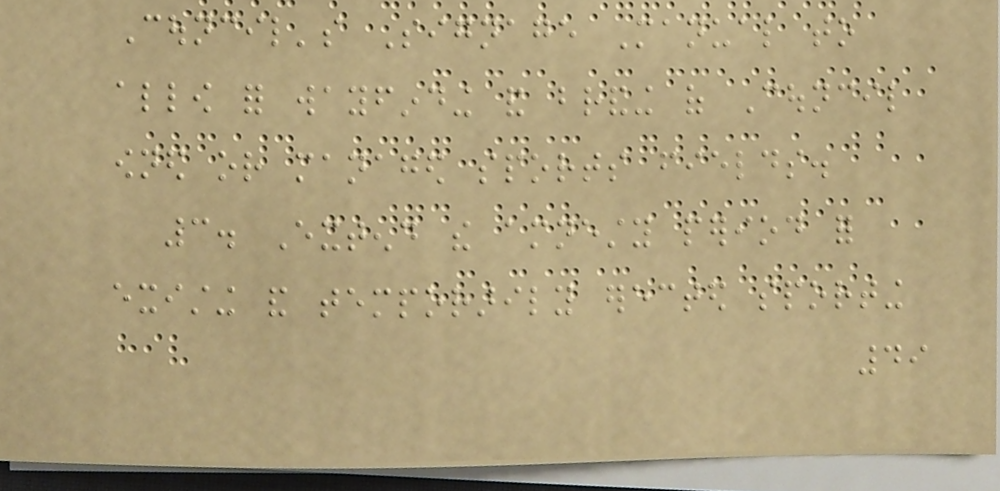Council's Signage Manual to
allow for wayfinding and branding of Council
owned or managed sports fields.
3. Extend the amnesty period for
existing and temporarily erected sporting
49
